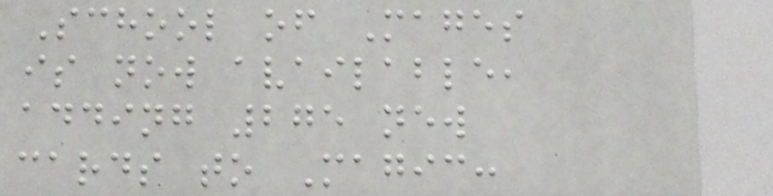School of Mages
is now available,
adding 275 new
cards to Magic:
